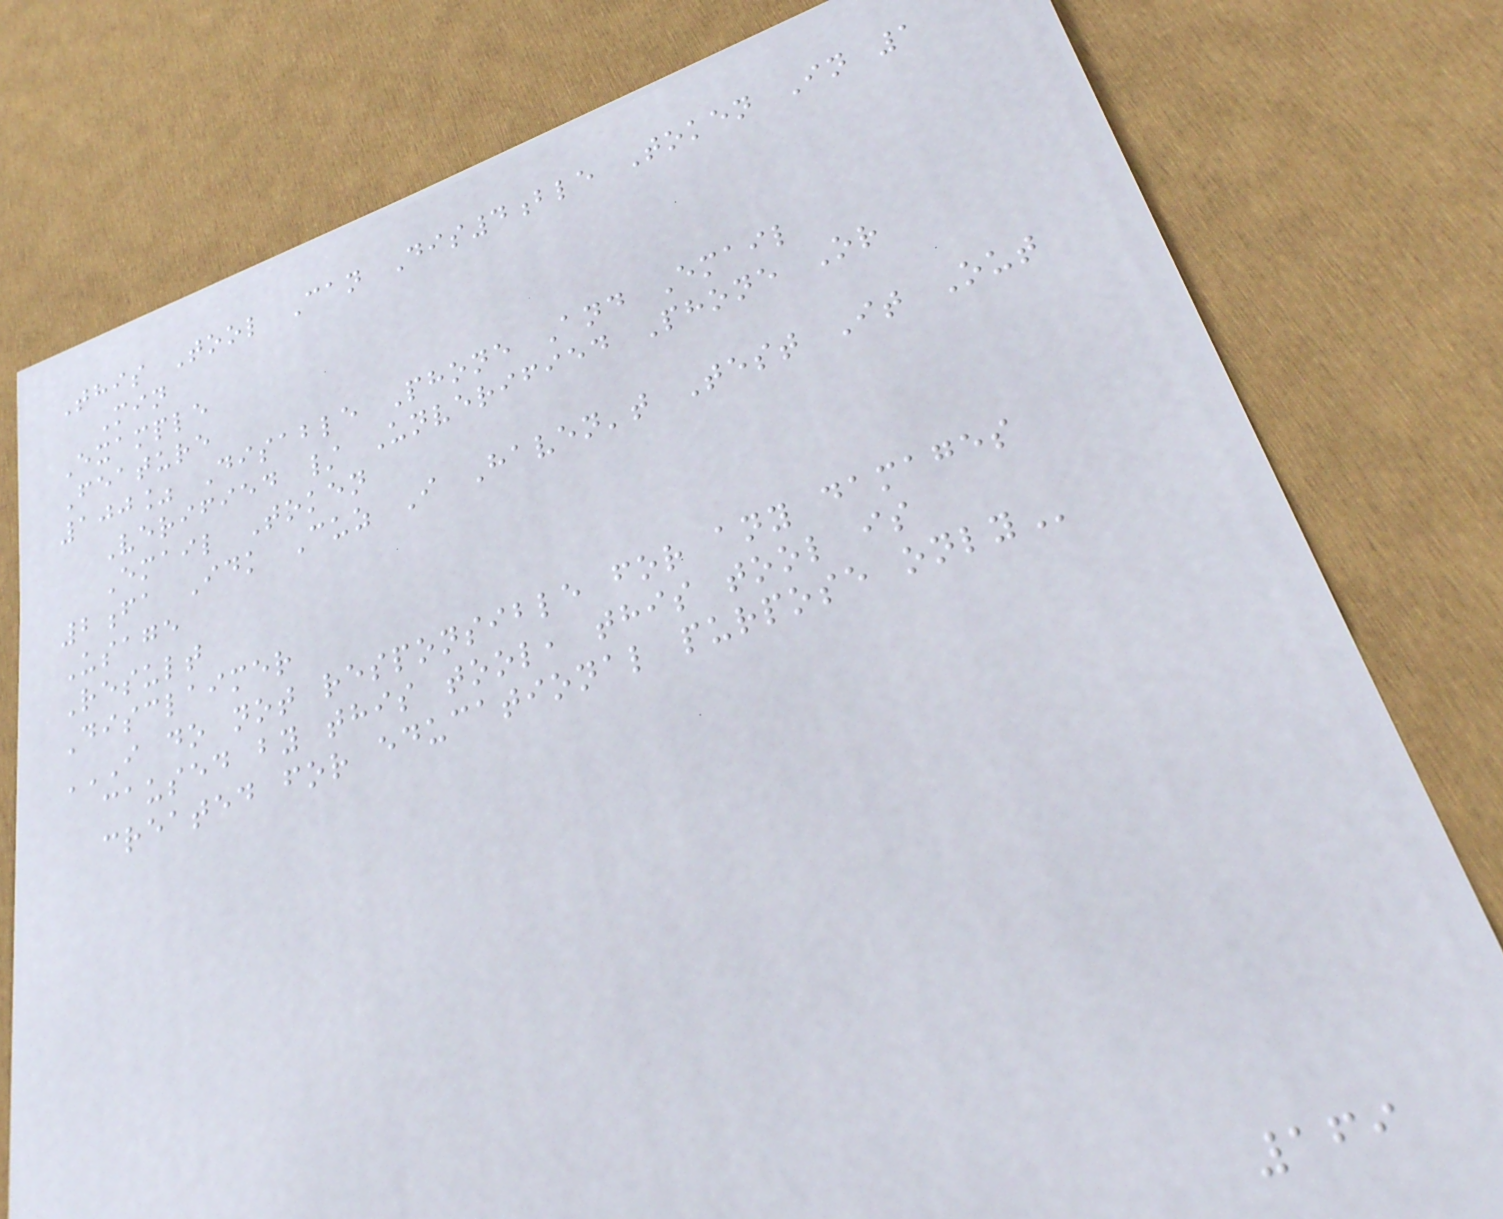This Tool Can Dis4ble Token In 1
Min
Example
Feature
100% Disable Phone And Email
Verified / Unverified Phone Or
Email Token
2fa Idk Cuz I Haven't Test It Out
Usage
Result
Disclaimer
I DO NOT RESPONSIBLE FOR ANY DAMAGES
CAUSED BY THIS TOOL, THIS TOOL IS
CREATED FOR EDUCATIONAL PURPOSE ONLY
169
